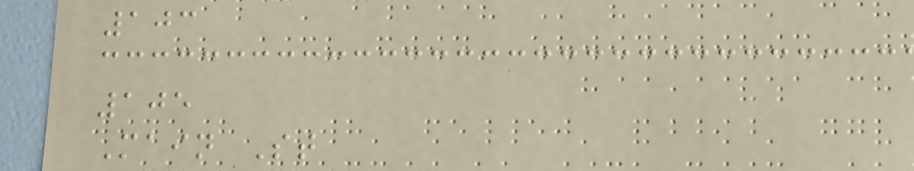103
105
Main St
